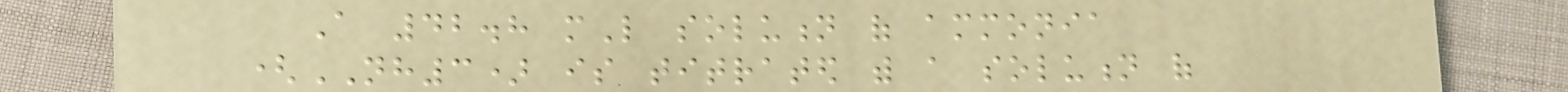A 42.8 mL solution of ammonia
(NH3) is titrated with a solution of
